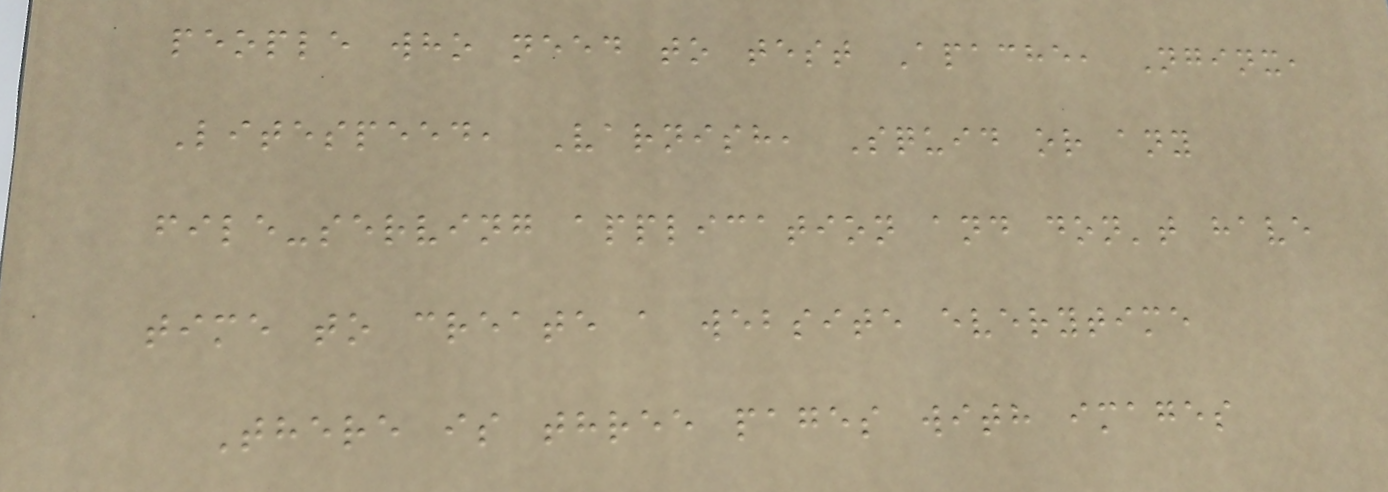people who need to test Apache, Nginx,
Litespeed, Varnish, Squid or any
file-serving application and don't have
time to create a website everytime
There is three pages with images
